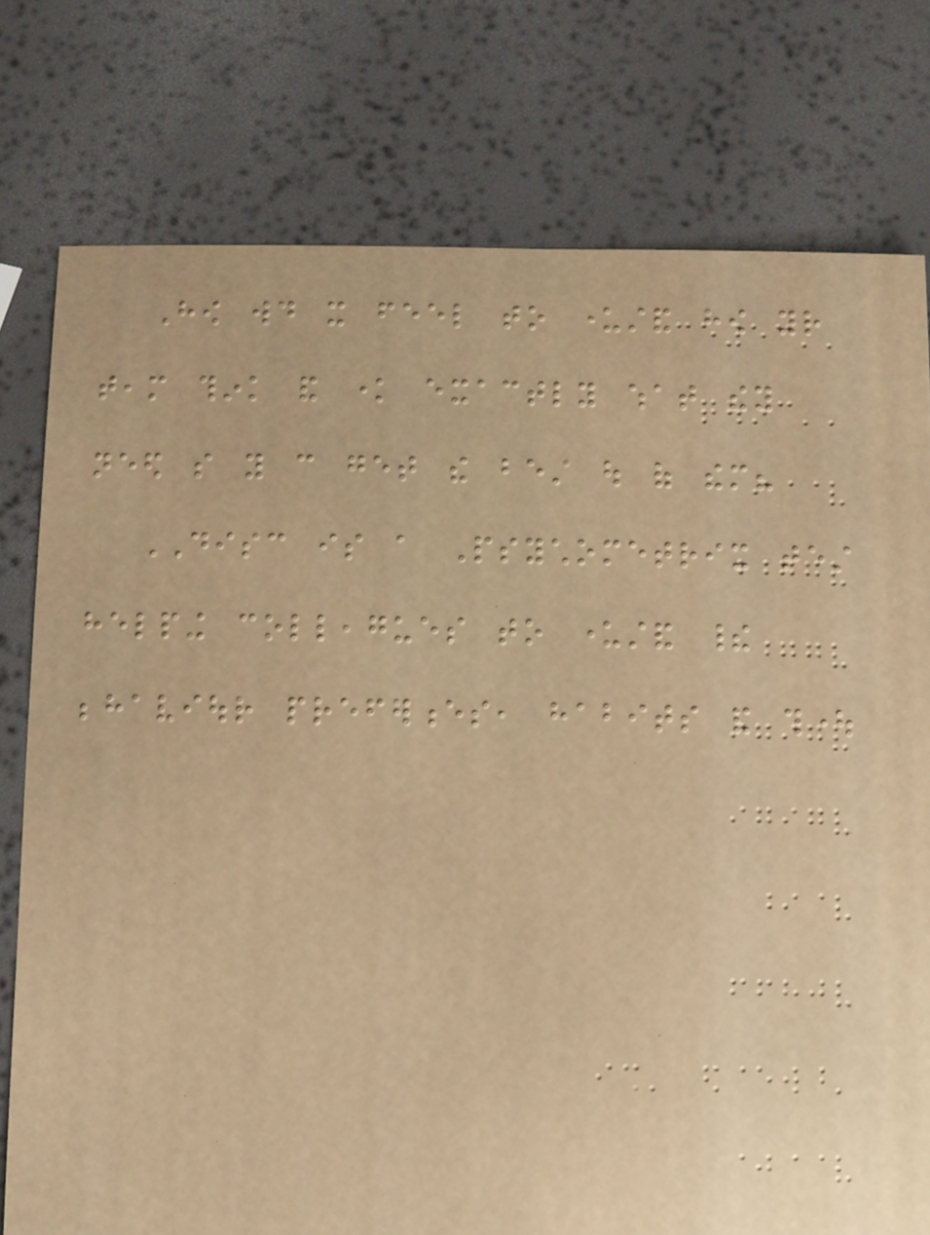How would it feel to understand how your
team think and know exactly what they
need so you can get the best out of them?
DISC is a Psychometrix test
helping colleagues to understand their
behaviour preferences, habits and thought
